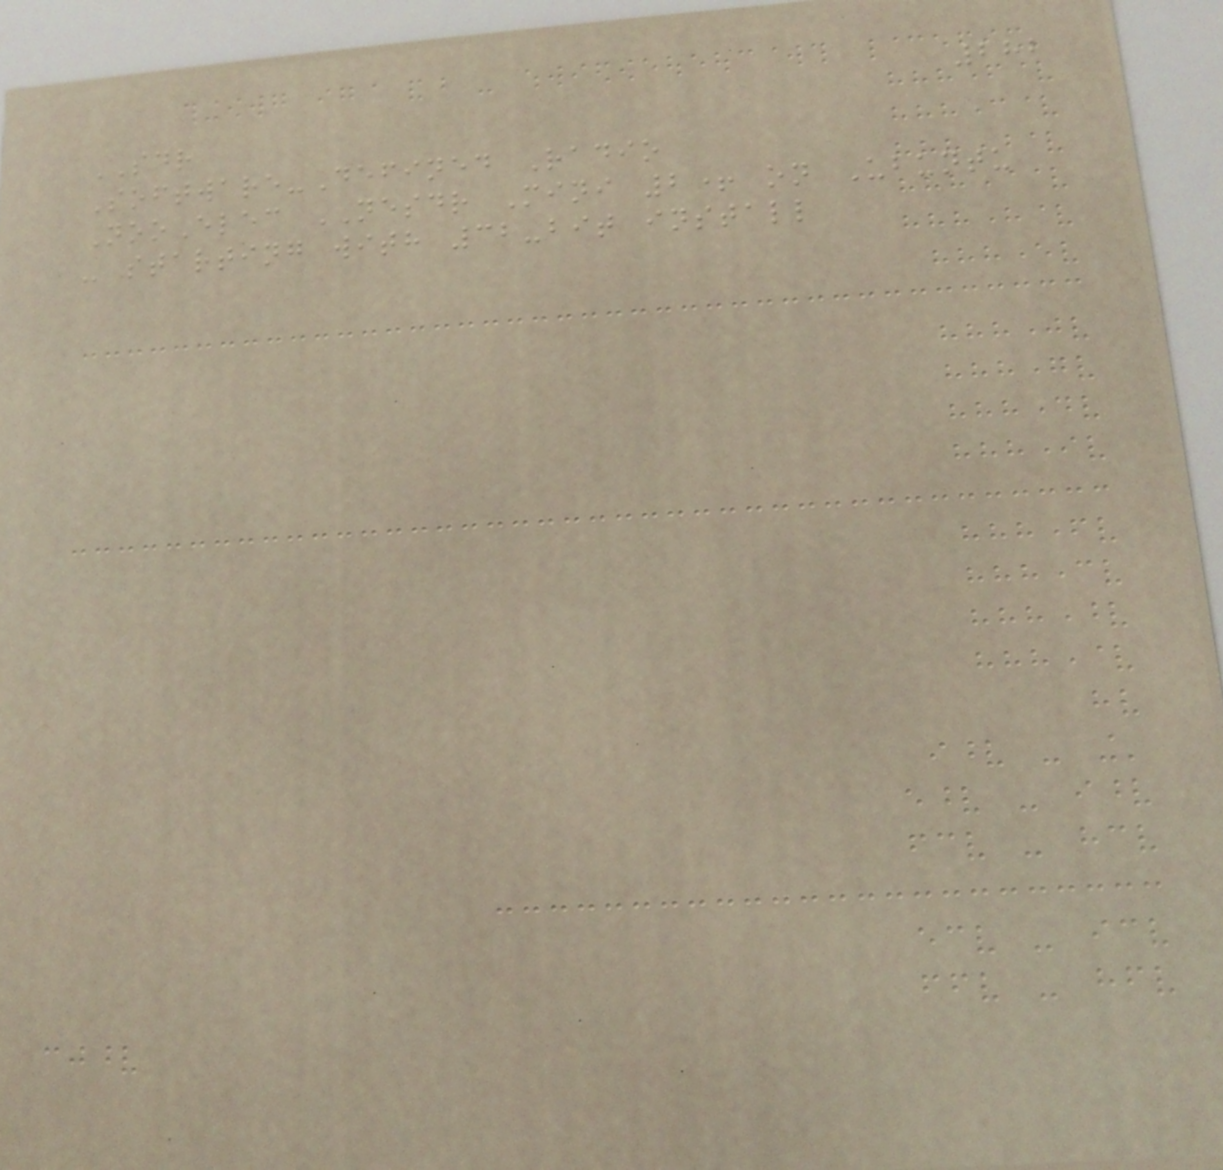282
SDR
Software-Defined Radio
NooElec NESDR Mini 2+ on Ubuntu
- starting with 32-bit install
